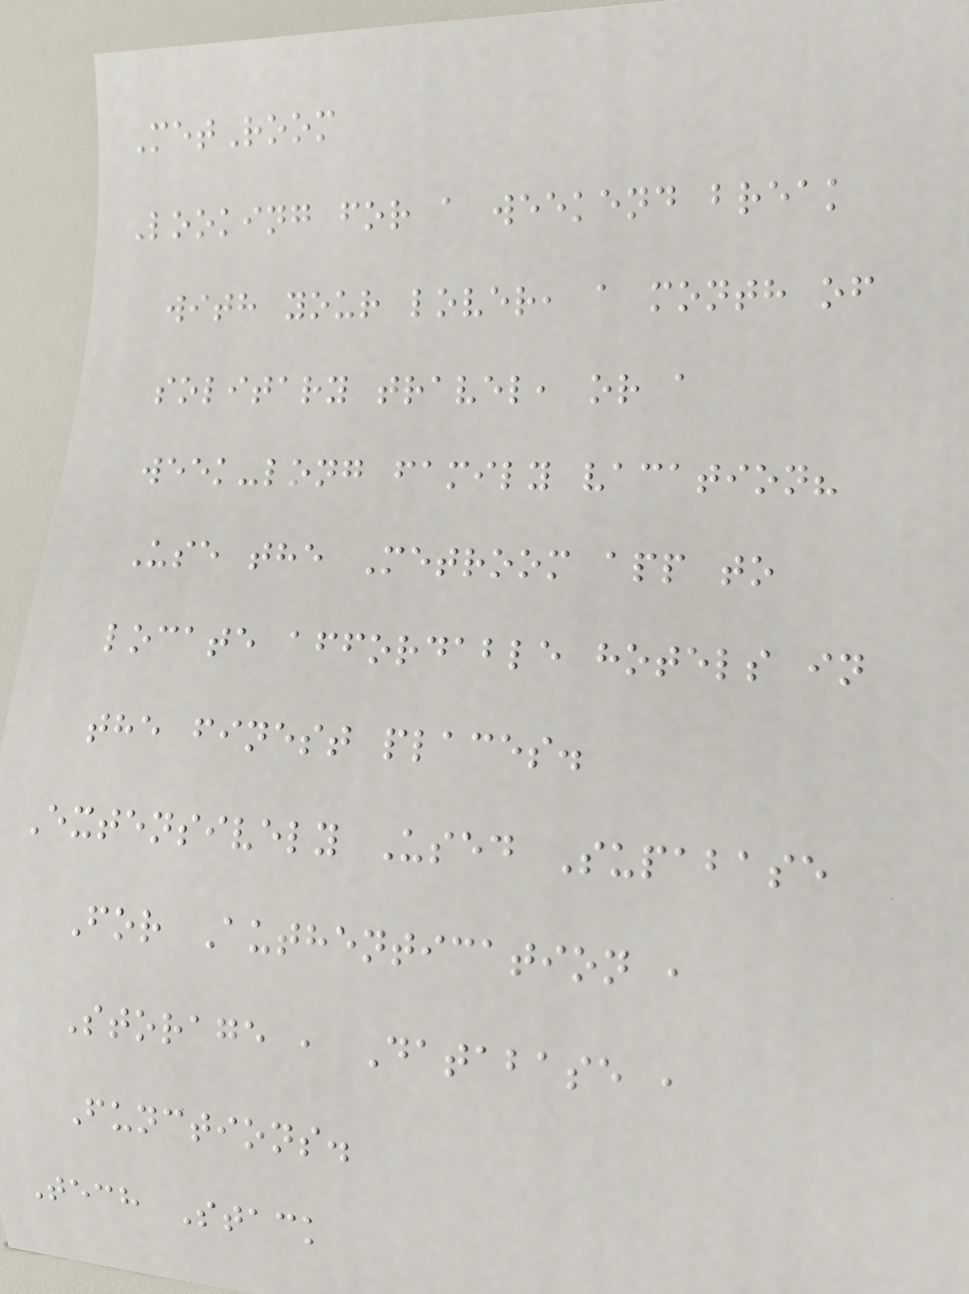MetRoom
Looking for a weekend break
with your lover, a month of
solitary travel, or a
week-long family vacation?
Use the Metroom app to
locate affordable hotels in
the finest places.
Extensively Used Supabase
For Authentication ,
Storage , Database ,
Functions.
Tech Stack
